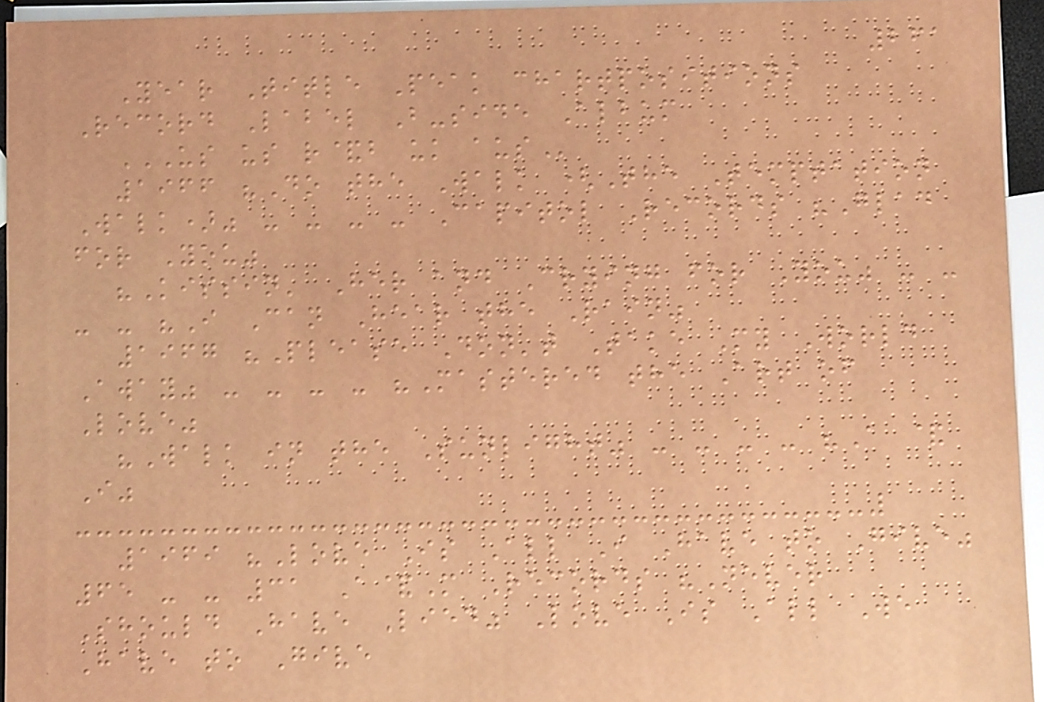261
Year Title Peak chartpositions
Record Label B-side Album
US US R&B UK AUS
1966 "Do the Walk (The Temptation
Walk)" - - - - Capitol Records "Glad
for You"
"Kissin' Her and Crying for You" - -
- - "I Can Hear the Rain"
1967 "Please Don't Take My World
Away" - - - - "Mastered the Art of
Love"
"Walk in the Sunlight" - - - - "A &
I"
1969 "Love Is All I Have to Give"
65 - - 31 A&M Records "Never
Should Have Lied" Love Is All We
Have to Give
